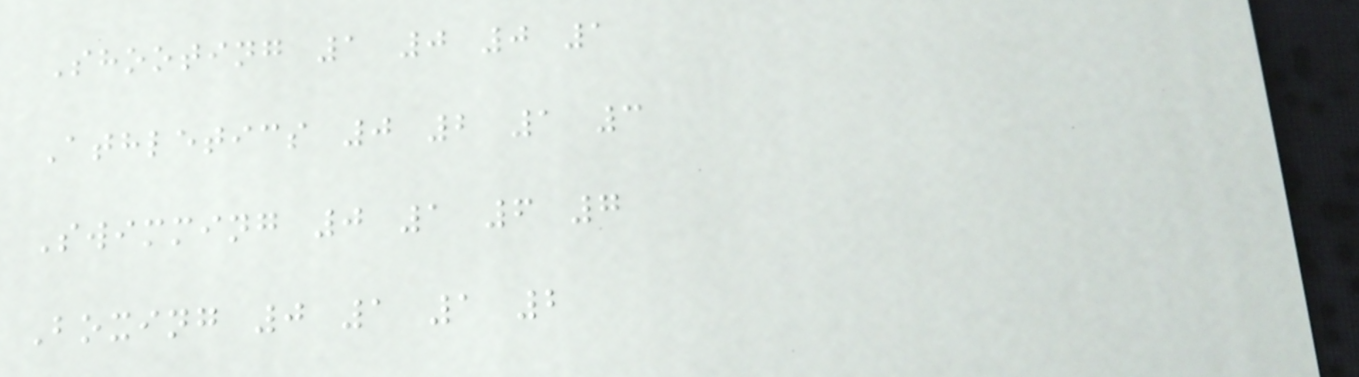Shooting 1 0 0 1
Athletics 0 2 1 3
Swimming 0 1 6 7
Boxing 0 1 1 2
